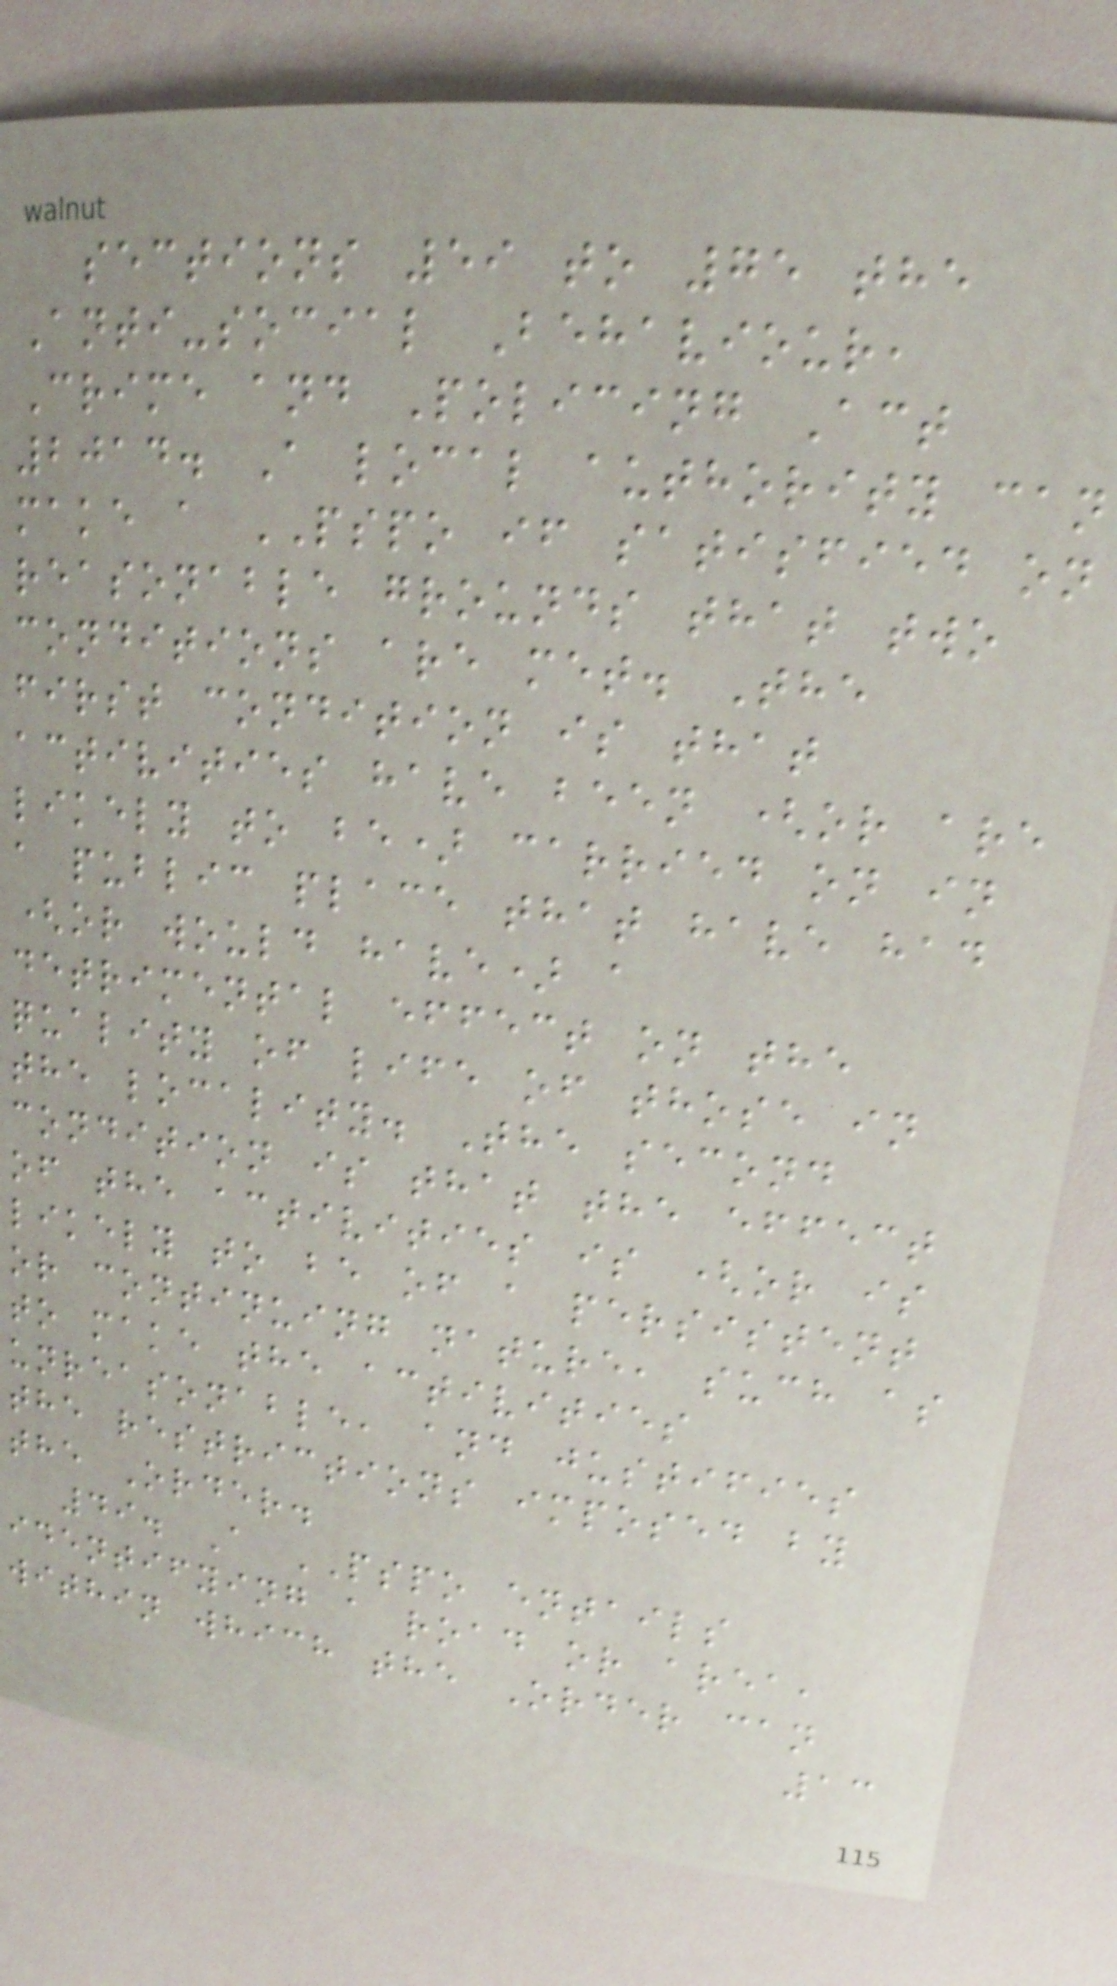sections 59 to 75 the
Anti-social Behaviour,
Crime and Policing Act
2014. A local authority can
make a PSPO if satisfied on
reasonable grounds that two
conditions are met. The
first condition is that
activities have been (or are
likely to be) carried on in
a public place that have had
(or would have) a
detrimental effect on the
quality of life of those in
the locality. The second
condition is that the effect
of the activities is (or is
likely to be of a persistent
or continuing nature, such as
to make the activities
unreasonable, and justifies
the restrictions imposed by
the Order.
49. A PSPO entails
identifying a road or area,
within which the Order can
13
